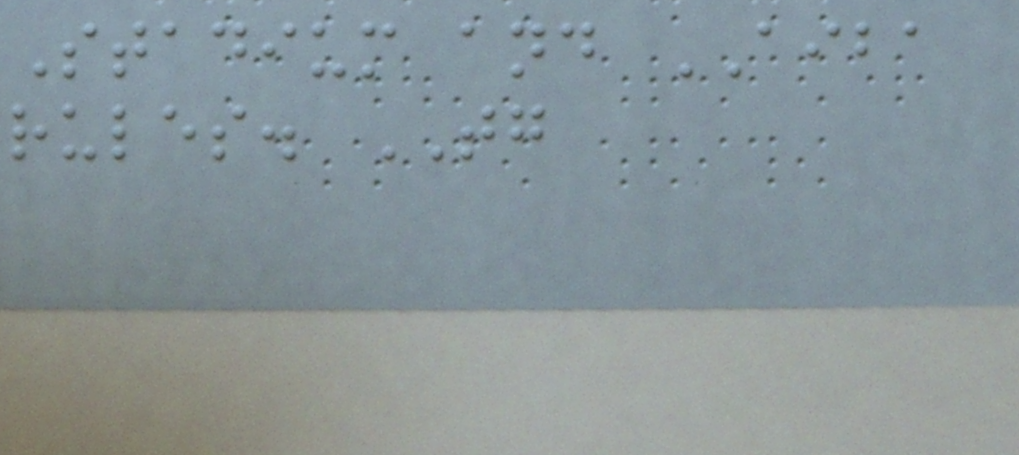Stadium and AIBA
rules. TG
